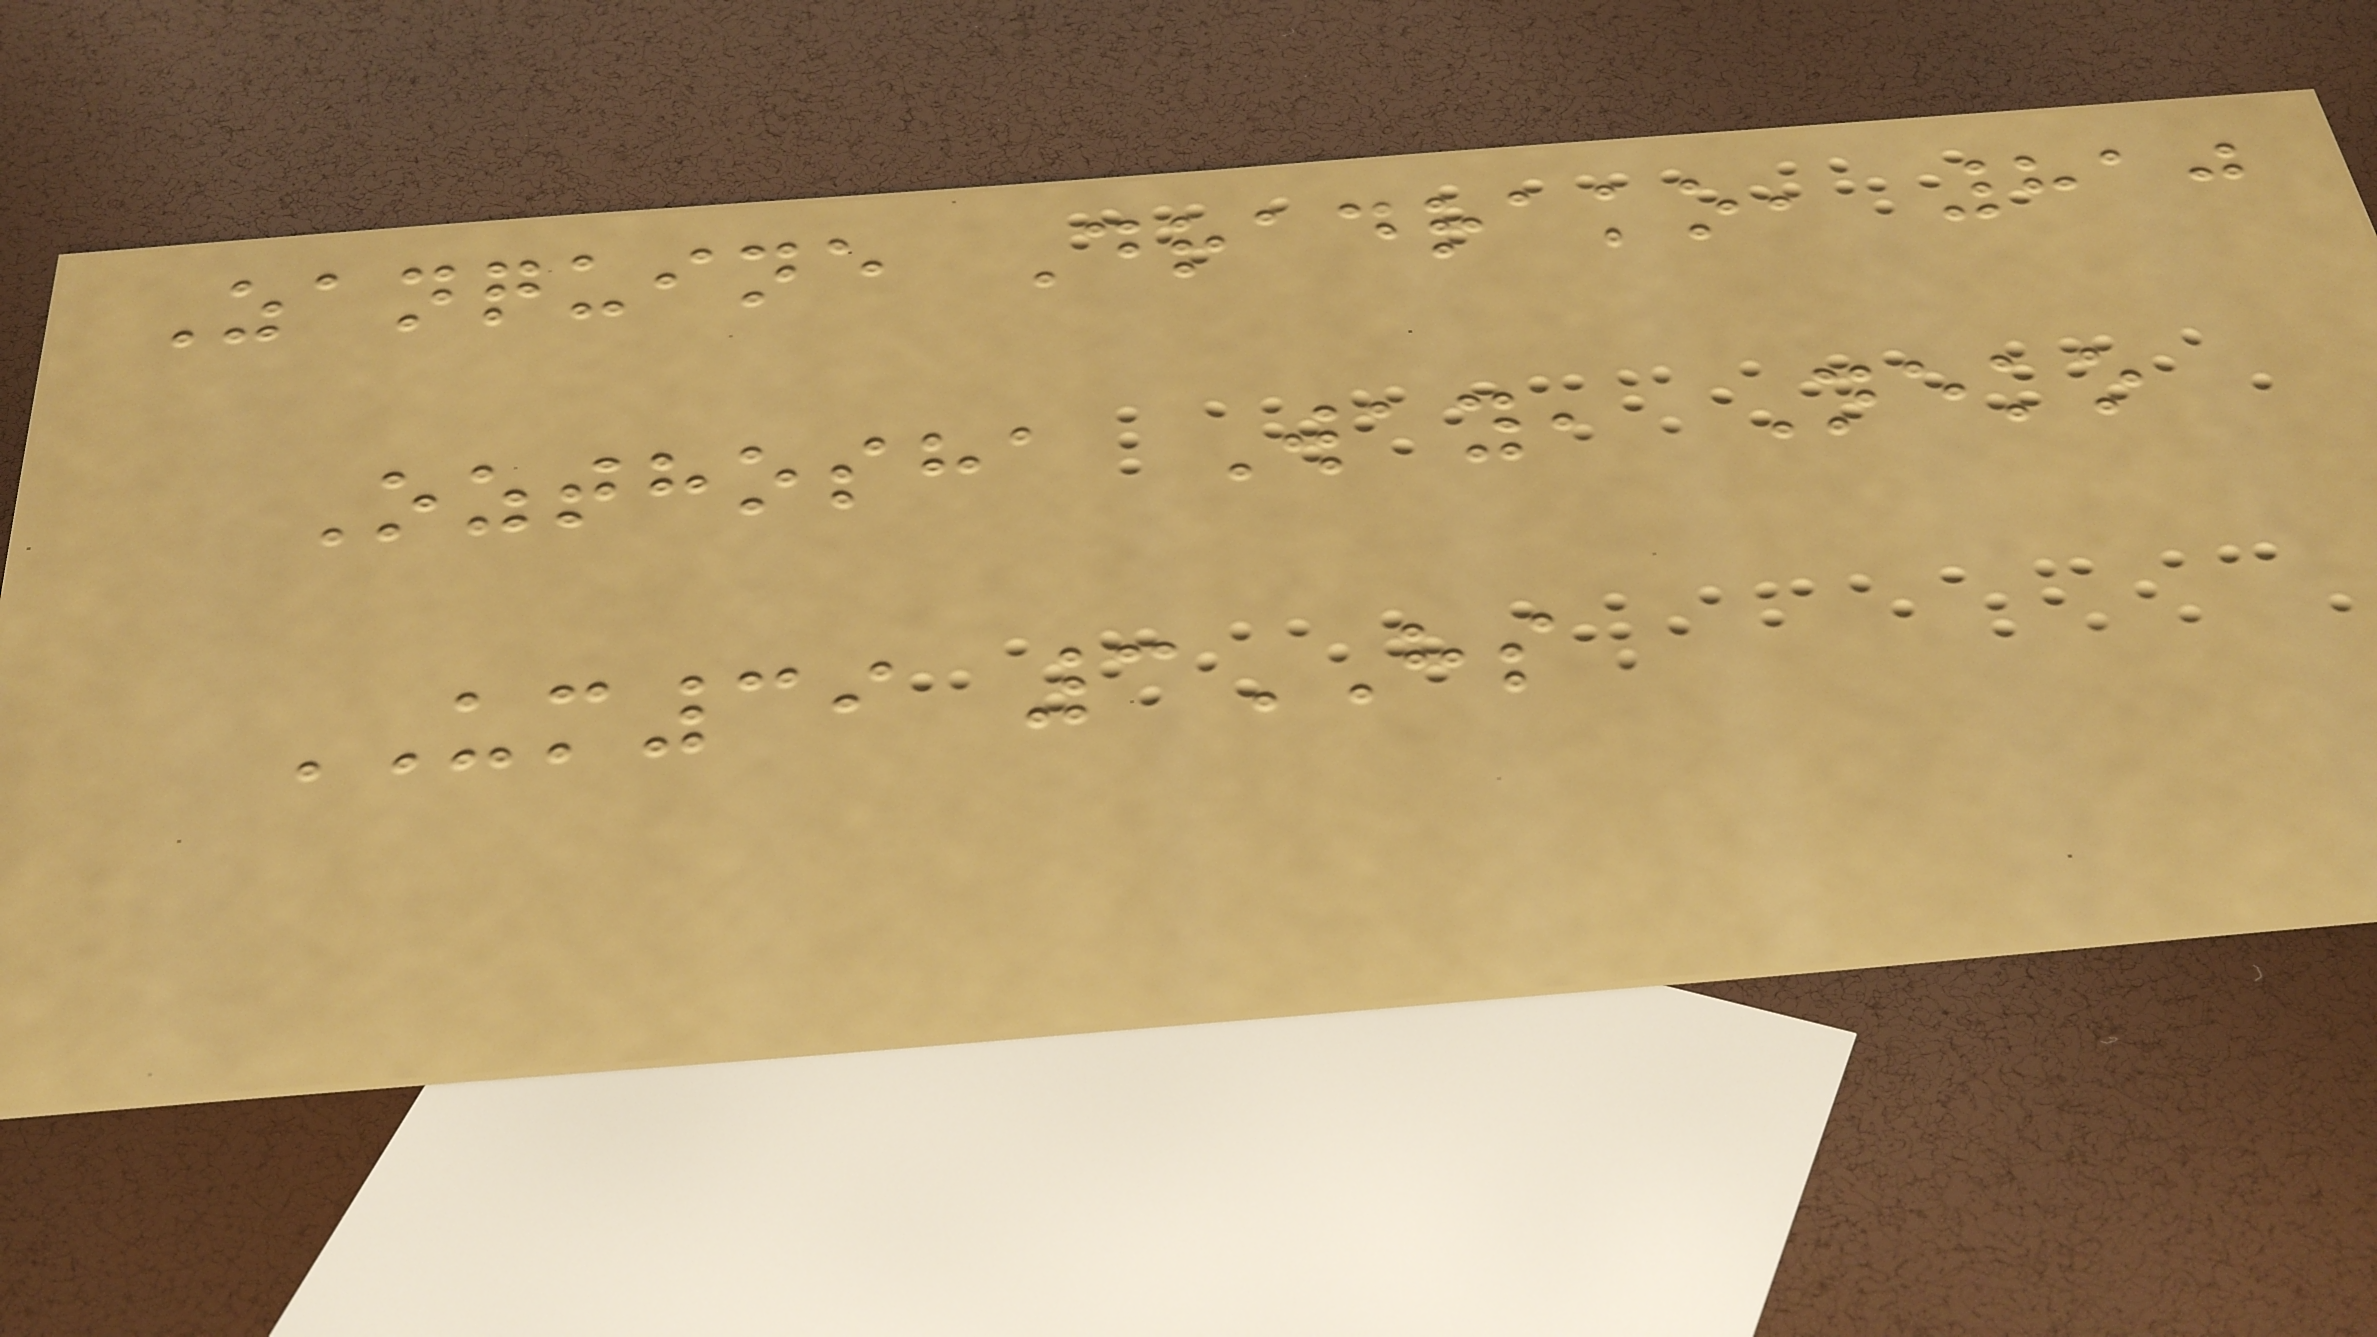Zanquine Dradrako, 810
Ozthosha Way, Neko
UM39 3HS
